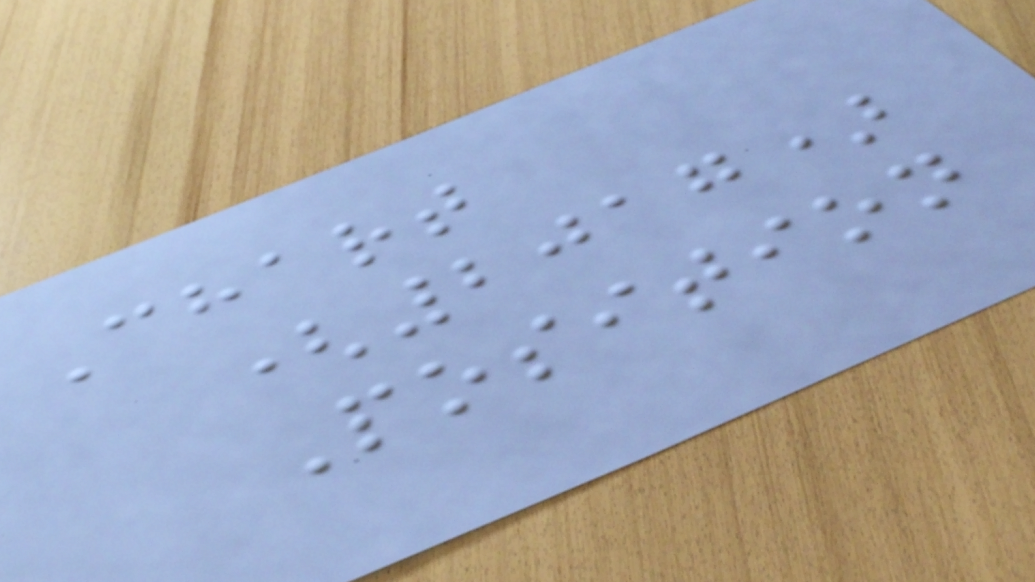Chart
(2017)
Position
